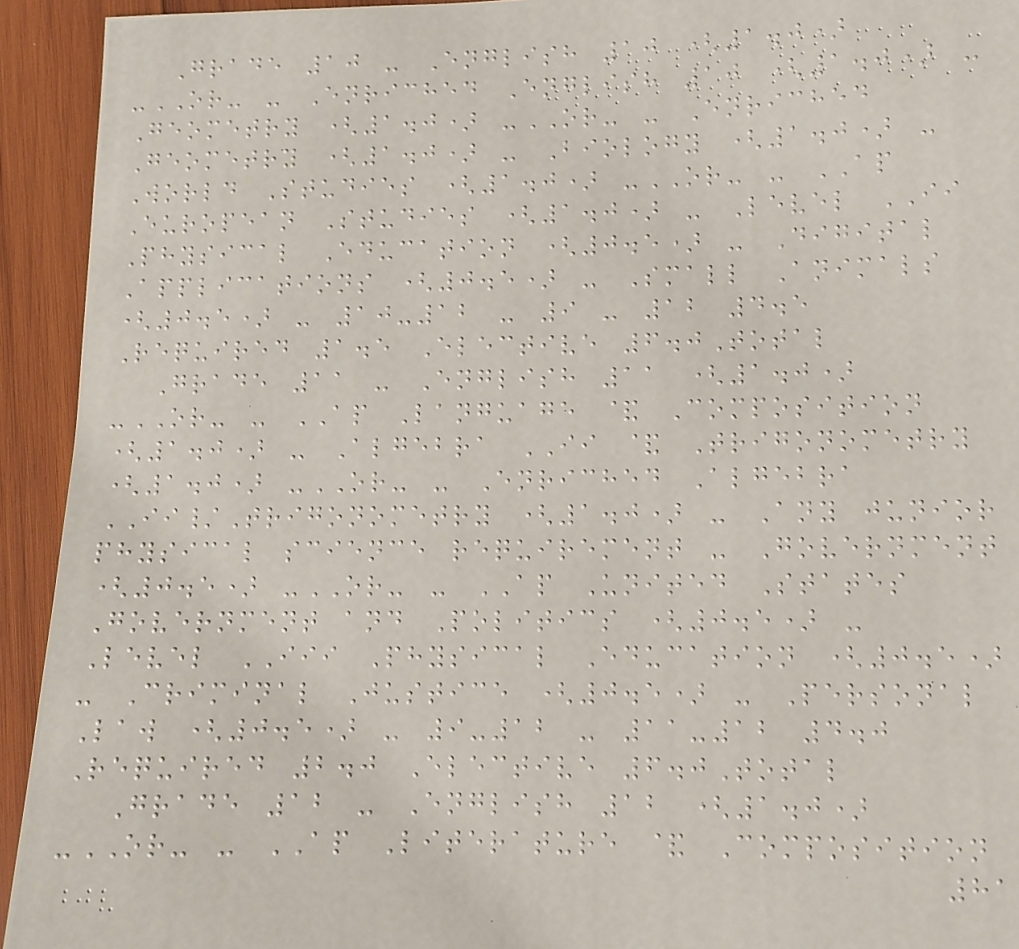Grade 10 - English 10 (1.0)
-OR- - Enriched English 10 (1.0) -
Geometry (1.0) -OR- - Enriched
Geometry (1.0) - Biology (1.0) -
World Studies (1.0) -OR- - AP
European Studies (1.0) - Level II
Physical Education (0.5) - Digital
Applications (0.5) - Small Animals
(0.5) - 10-12 - 9 - 12 4.5
Required 1.5 Elective 6.0Total
Grade 11 - English 11 (1.0)
-OR- - AP Language & Composition
(1.0) - Algebra II & Trigonometry
(1.0) -OR- - Enriched Algebra
II/Trigonometry (1.0) - Any junior
physical science requirement - Government
(0.5) -OR- - AP United States
Government and Politics (0.5) -
Level III Physical Education (0.5)
- Criminal Justice (0.5) - Personal
Law (0.5) - 9-12 - 11-12 4.0
Required 2.0 Elective 6.0Total
Grade 12 - English 12 (1.0)
-OR- - AP Literature & Composition
81
